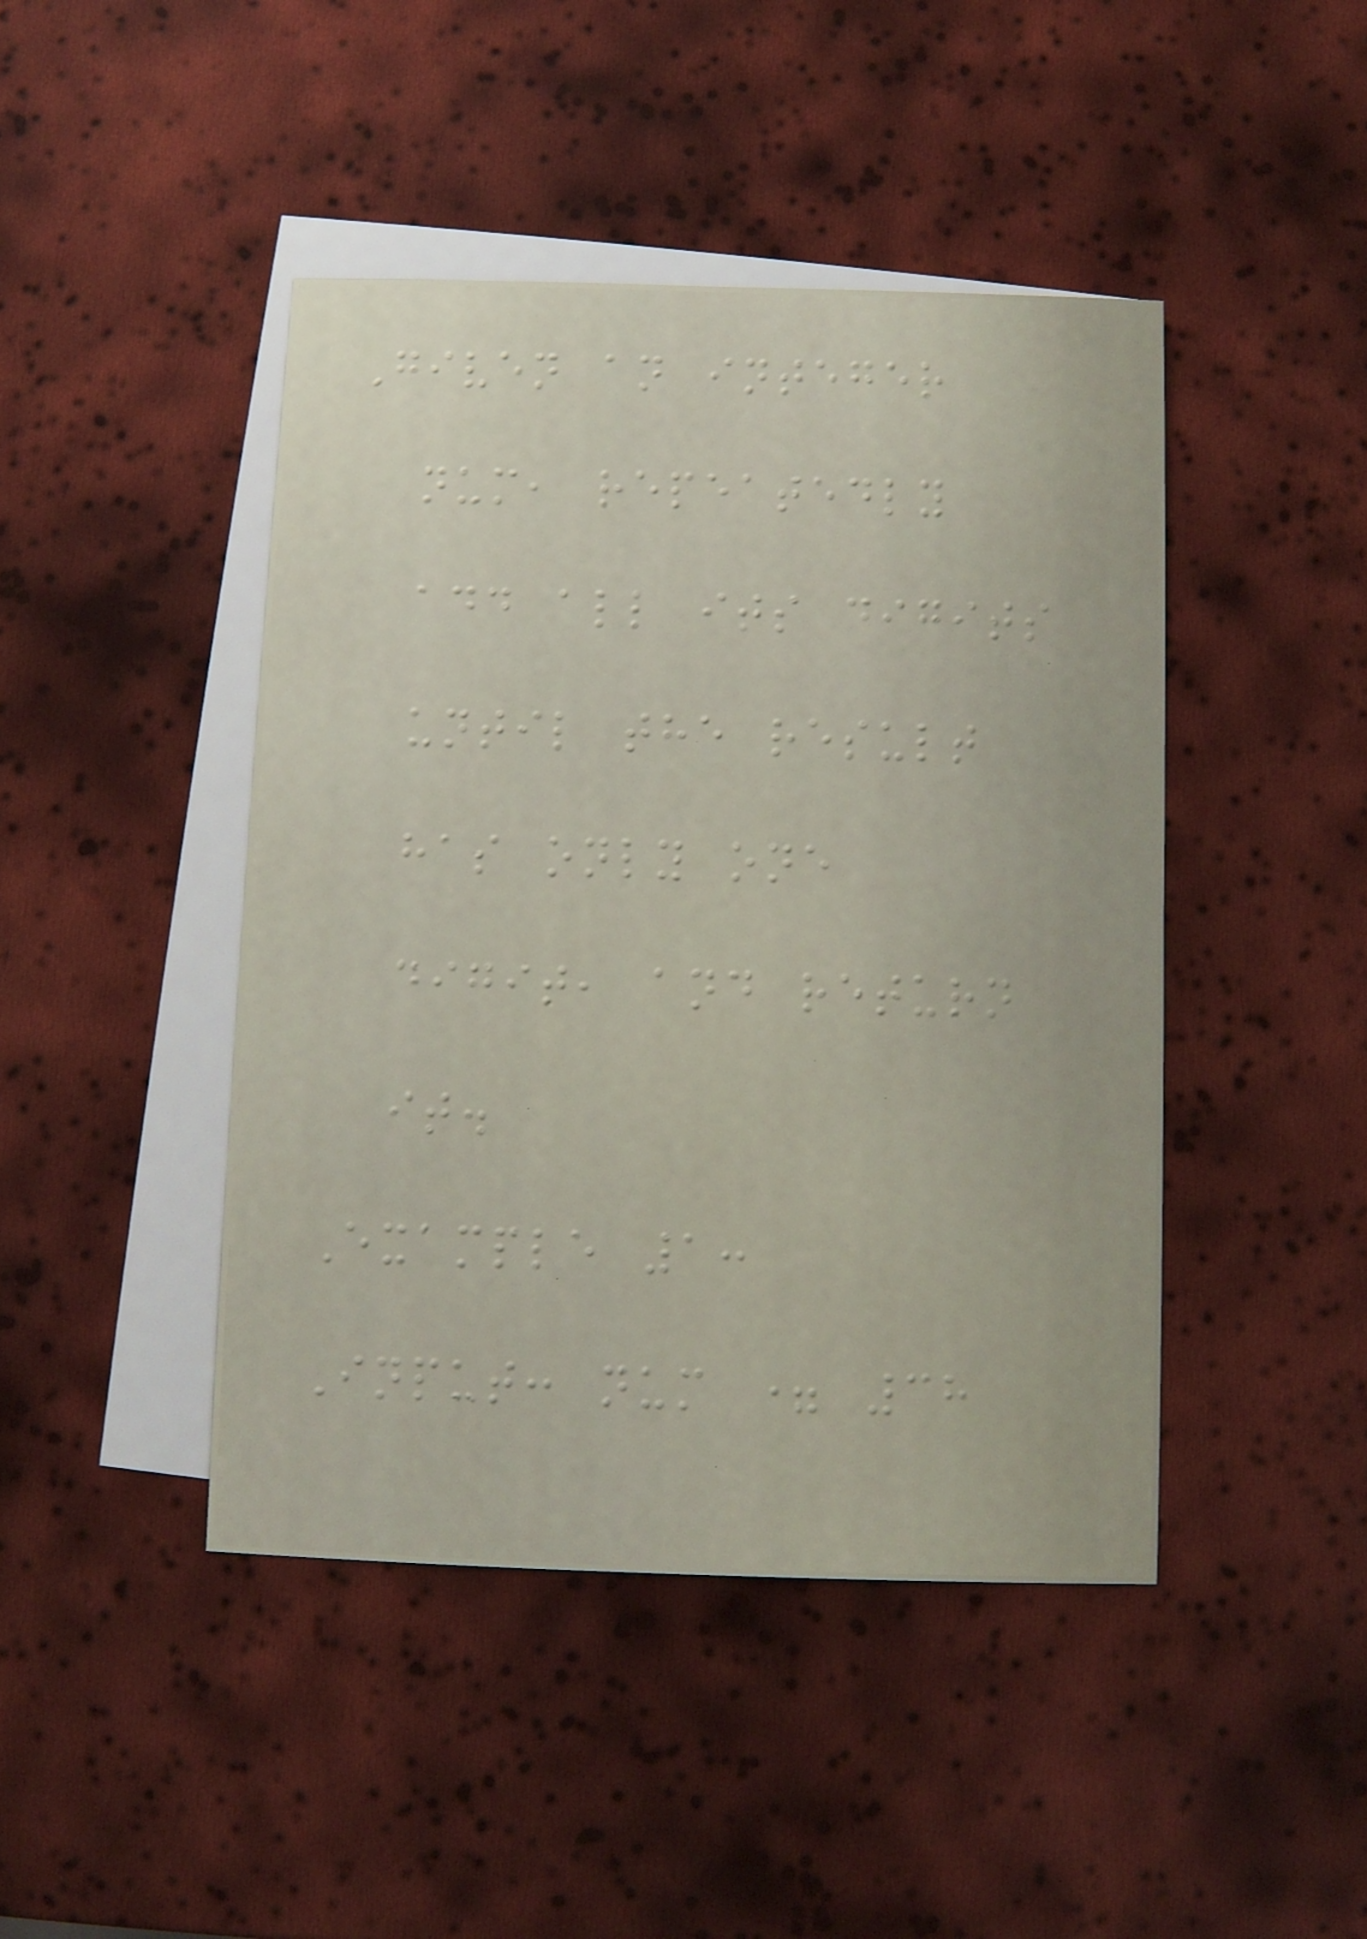Given an integer
num, repeatedly
add all its digits
until the result
has only one
digit, and return
it.
Example 1:
Input: num = 38
